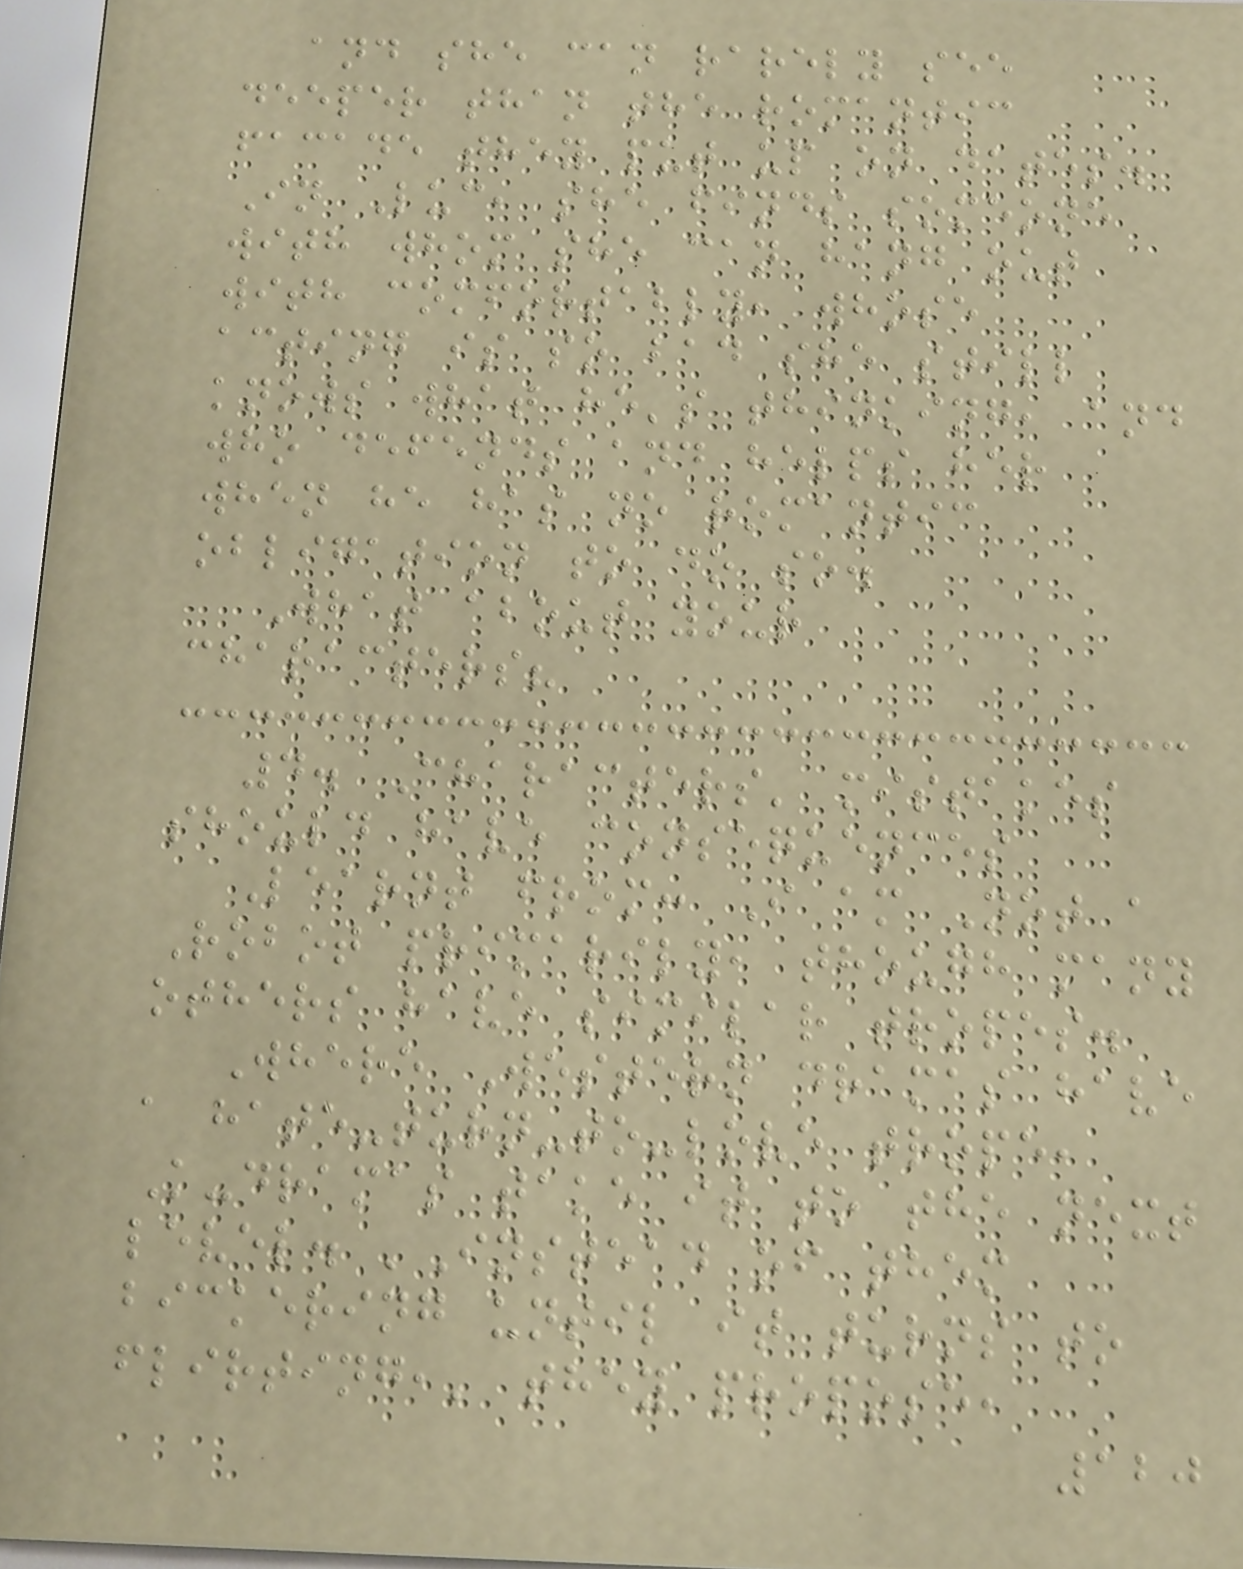and she can rarely see
deeper than the romantic
facade they put up on dates.
In Luc, she finds someone
with whom she can hang out
with comfortably, whose
acting is so bad she still
knows what he's thinking, and
who defends and helps her
when he has no romantic
obligation to do so.
What about your
characters?
4. Characters' mistakes
should have consequences
Learnt from: I am Not a
Robot primarily, though many
others have similar tropes.
Where Western dramas have
a hate-turn-to-love trope,
K-dramas take it to the next
level. 'Instead of them
bickering until it turns to
flirting,' they propose,
120
